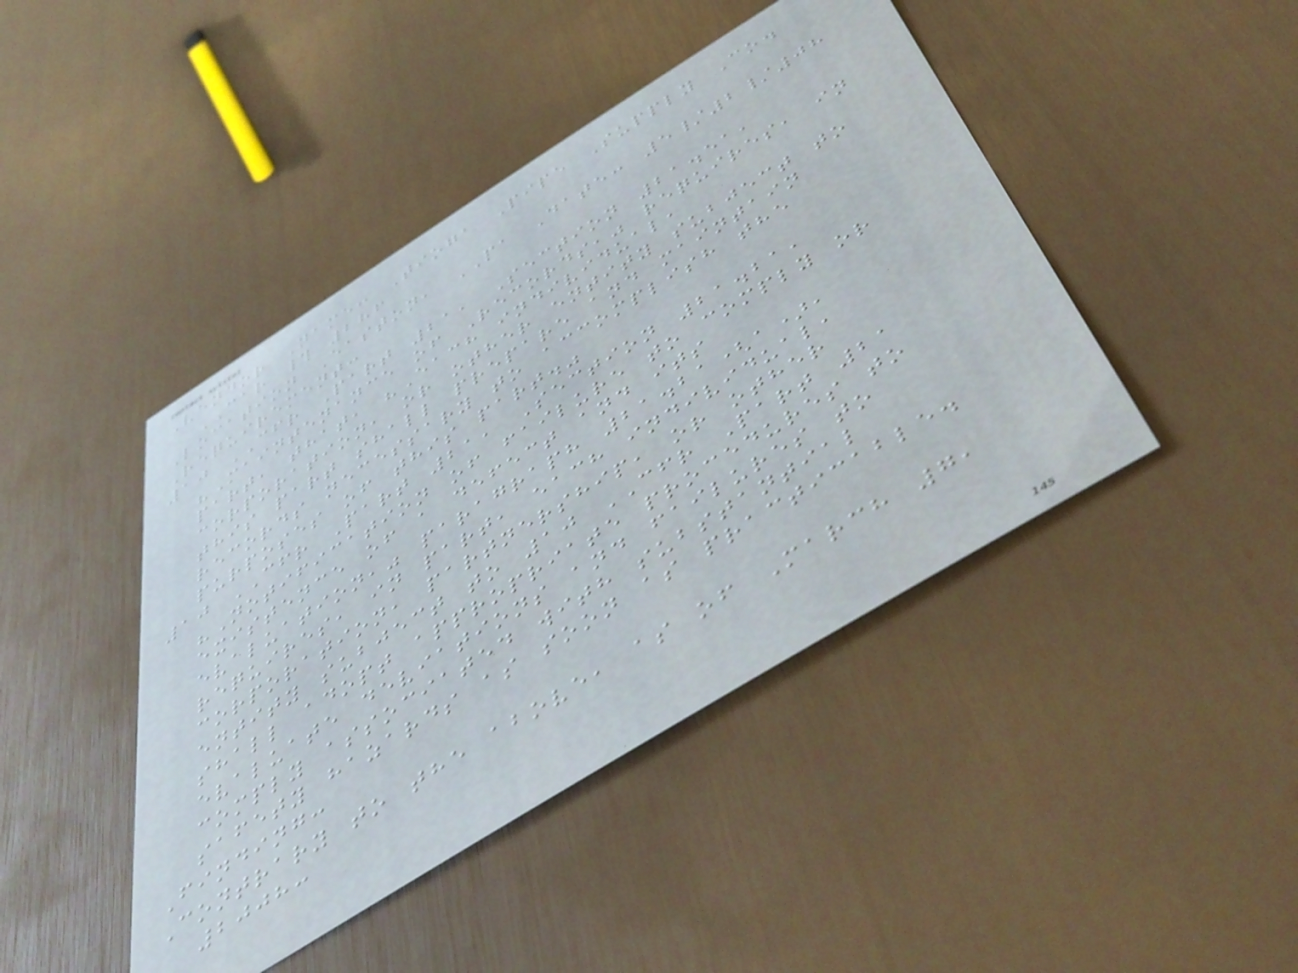Vendor Name: Tioga Pipe Supply Co.
CAR # 286
Location Easton, PA Date: 5/2/08
Requirement:
10 CFR Part 21, Section 21.51,
"Maintenance of Records," requires, in
part, that, "Each individual,
corporation, or other entity subject to
this part shall prepare and maintain
records necessary to accomplish the
purposes of this part."
10 CFR Part 21, Section 21.21,
"Notification of failure to comply or
existence of a defect and its
evaluation," paragraph 21.21(a),
requires, in part, each individual,
corporation, partnership, or other
entity subject to 10 CFR Part 21
shall adopt appropriate procedures to
evaluate deviations and failures to
comply associated with substantial
safety hazards as soon as practicable.
Finding:
Contrary to the above, as of March 7,
2008:
